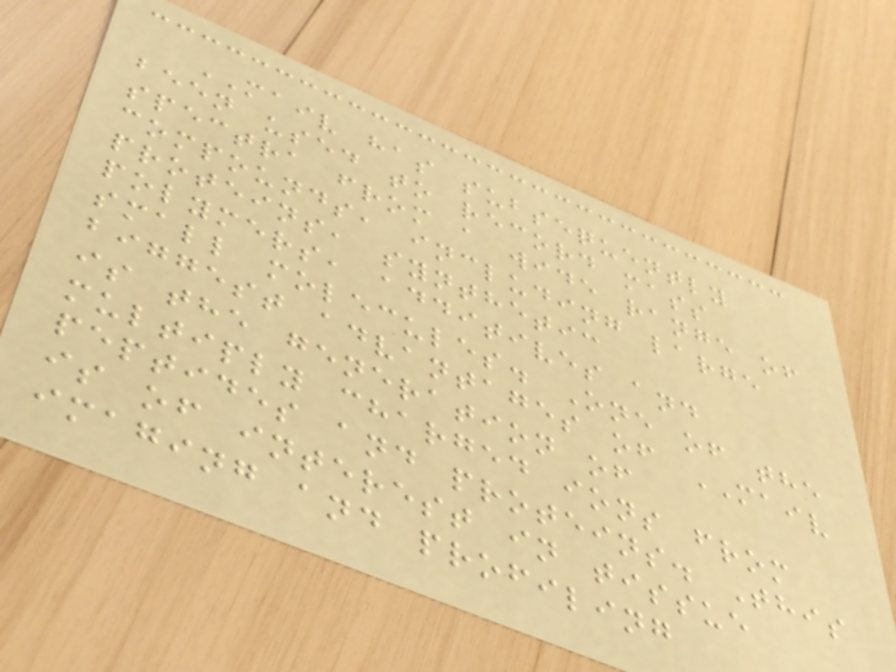MAIV has subsequently
been used to record mass
spectra from a wide range of
compounds, including large
proteins, synthetic
polymers, additives and
small molecules. One of the
biggest advantages of MAIV
is the generation of
multiply charged ions from
peptides and proteins. This
is of interest in tissue
imaging and profiling
